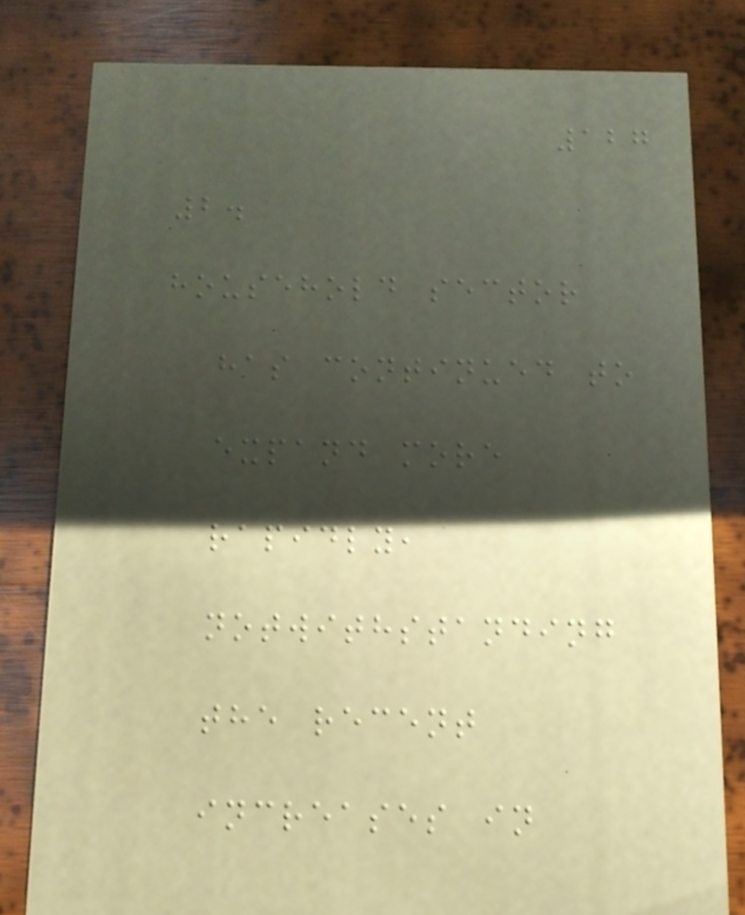127
2.
household sector
has continued to
expand more
rapidly,
notwithstanding
the recent
increases in
